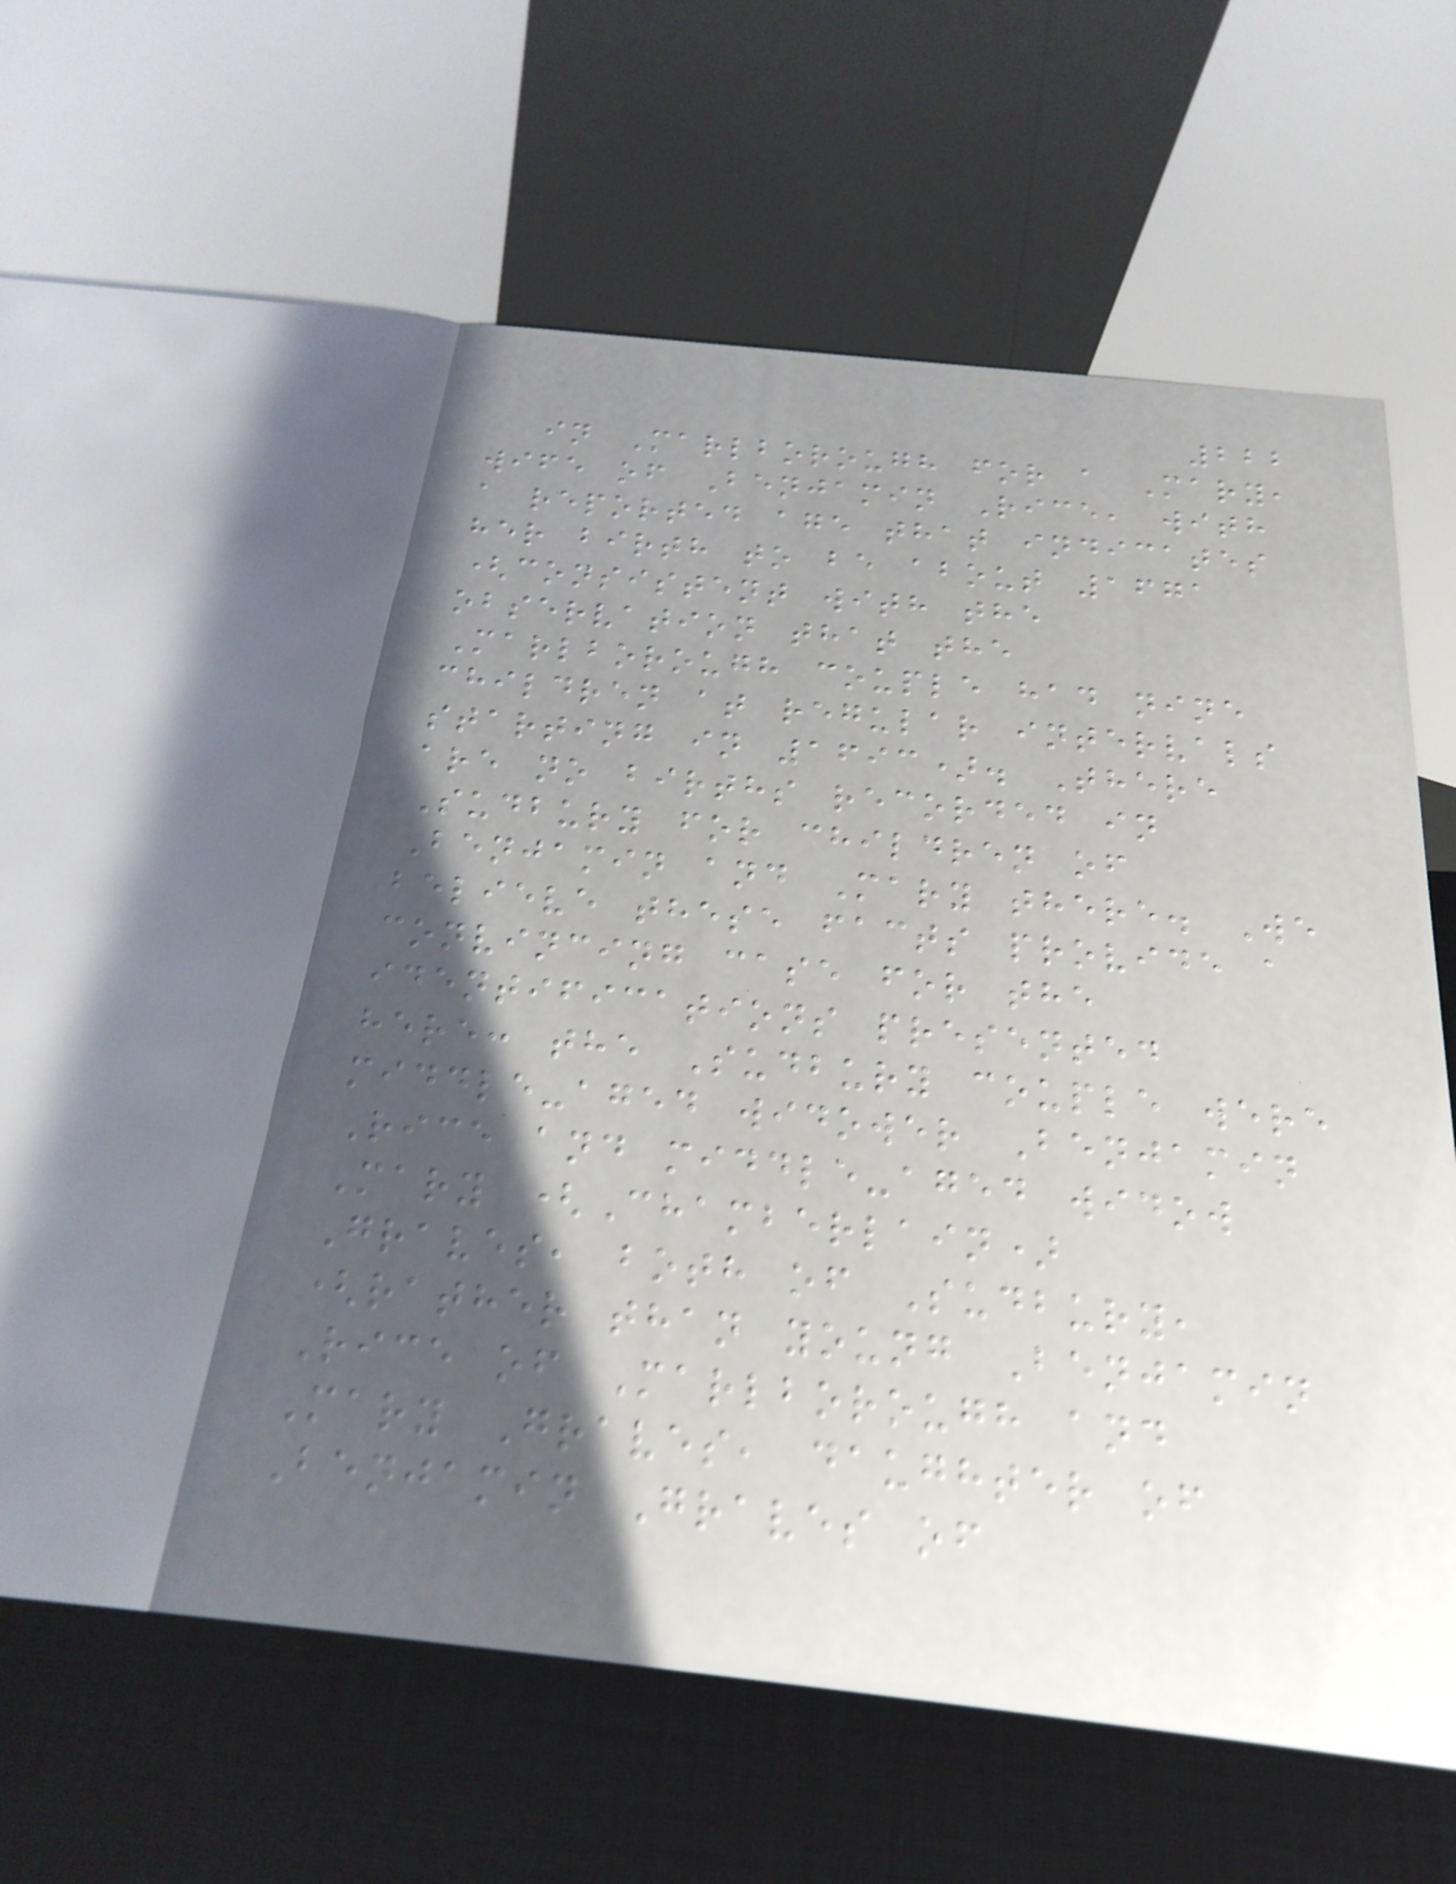222
in Marlborough for a Mary,
wife of Benjamin Rice, with
a reported age that indicates
her birth to be about 1671
(consistent with the
observation that the
Marlborough couple had nine
children at regular intervals
starting in 1693). There
are no births recorded in
Sudbury for children of
Benjamin and Mary there. We
believe these facts provide a
convincing case for the
identifications presented
here: the Sudbury couple were
middle-aged widower Benjamin
Rice and middle-aged widow
Mary (Chamberlain)
Graves, both of Sudbury,
(rather than young Benjamin
Rice of Marlborough and
Mary Graves, daughter of
Benjamin Graves of
